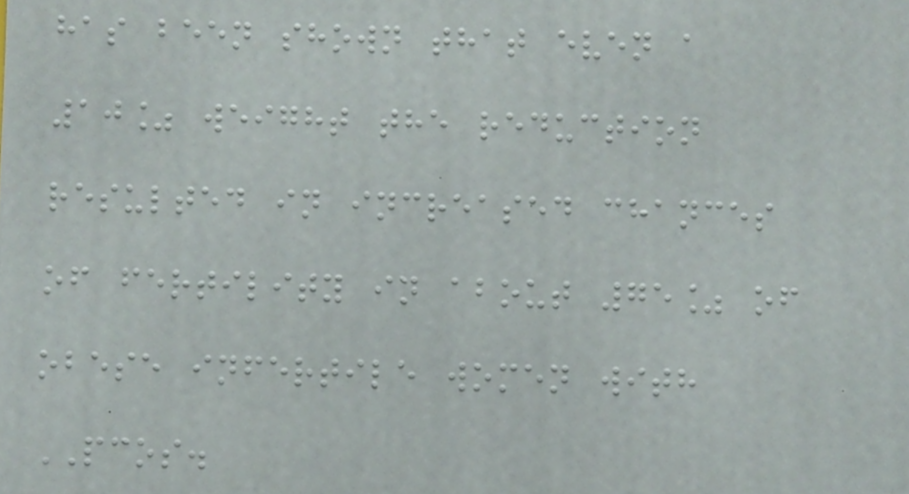has been shown that even a
10% weight the reduction
resulted in increased chances
of fertility in about 75% of
obese infertile women with
PCOS.
